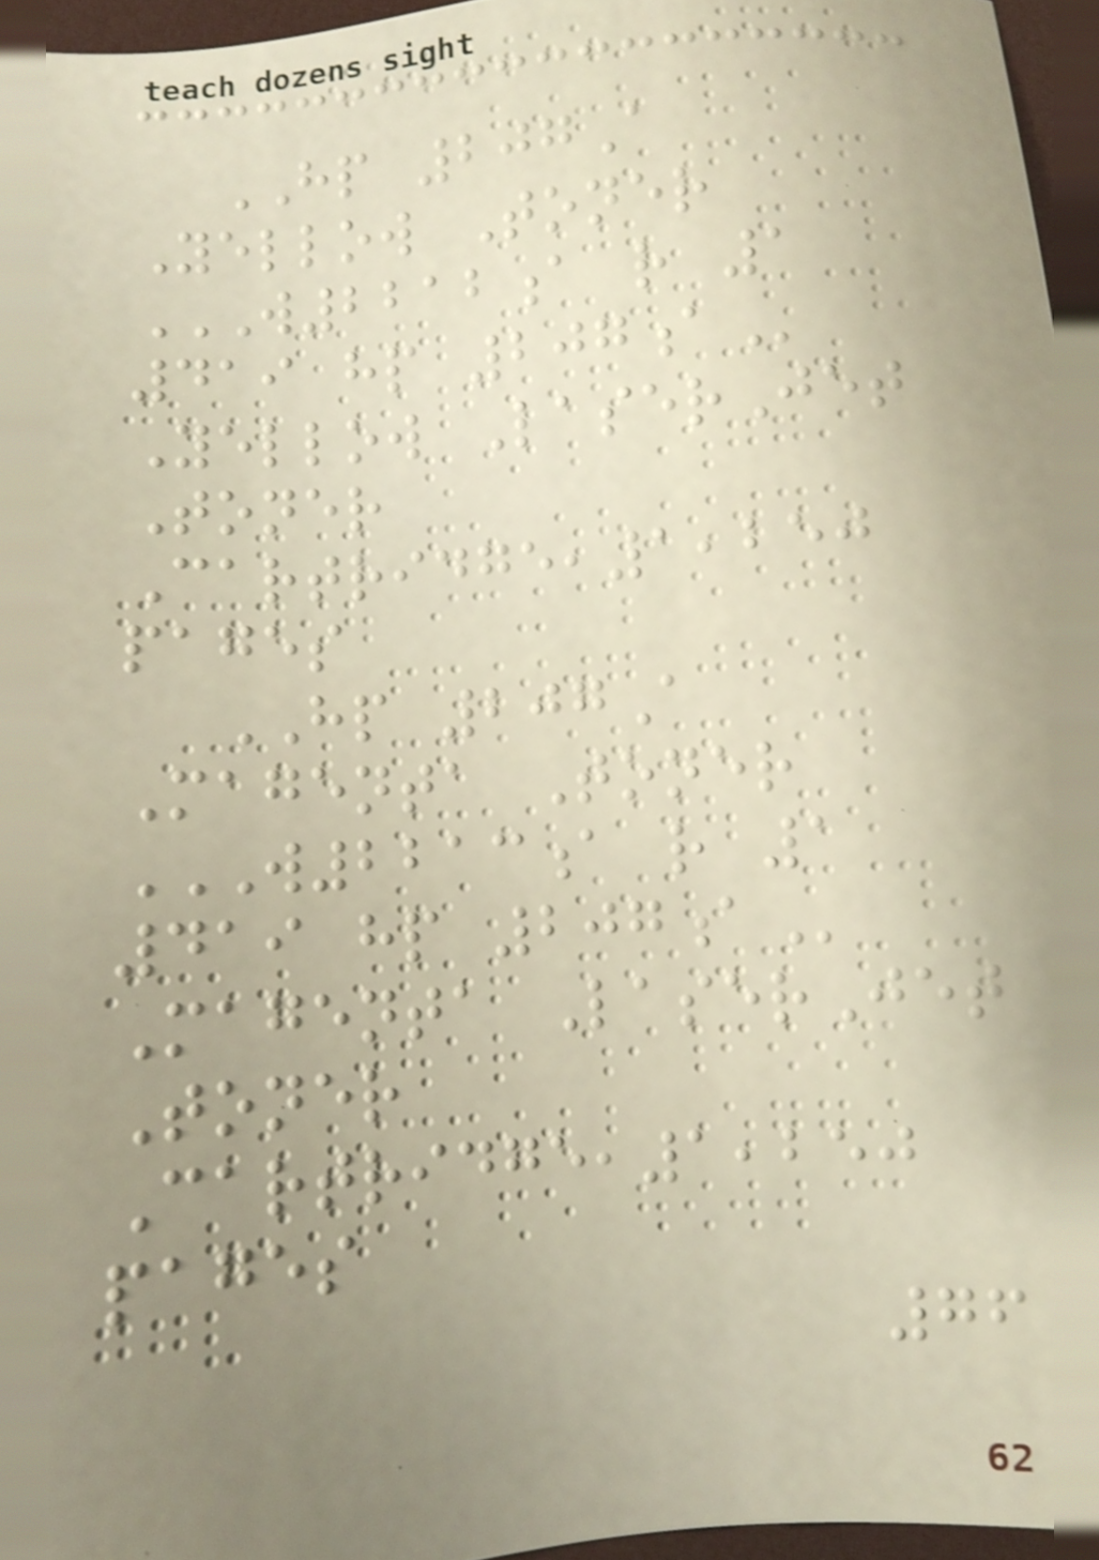HP 207A
Yellow Toner
W2212A R 1
419 HP 207A
Yellow LaserJet
Toner
Cartridge,1,250
pages
HP 207A
Magenta Toner
W2213A R 1
419 HP 207A
Magenta LaserJet
Toner
Cartridge,1,250
pages
76
